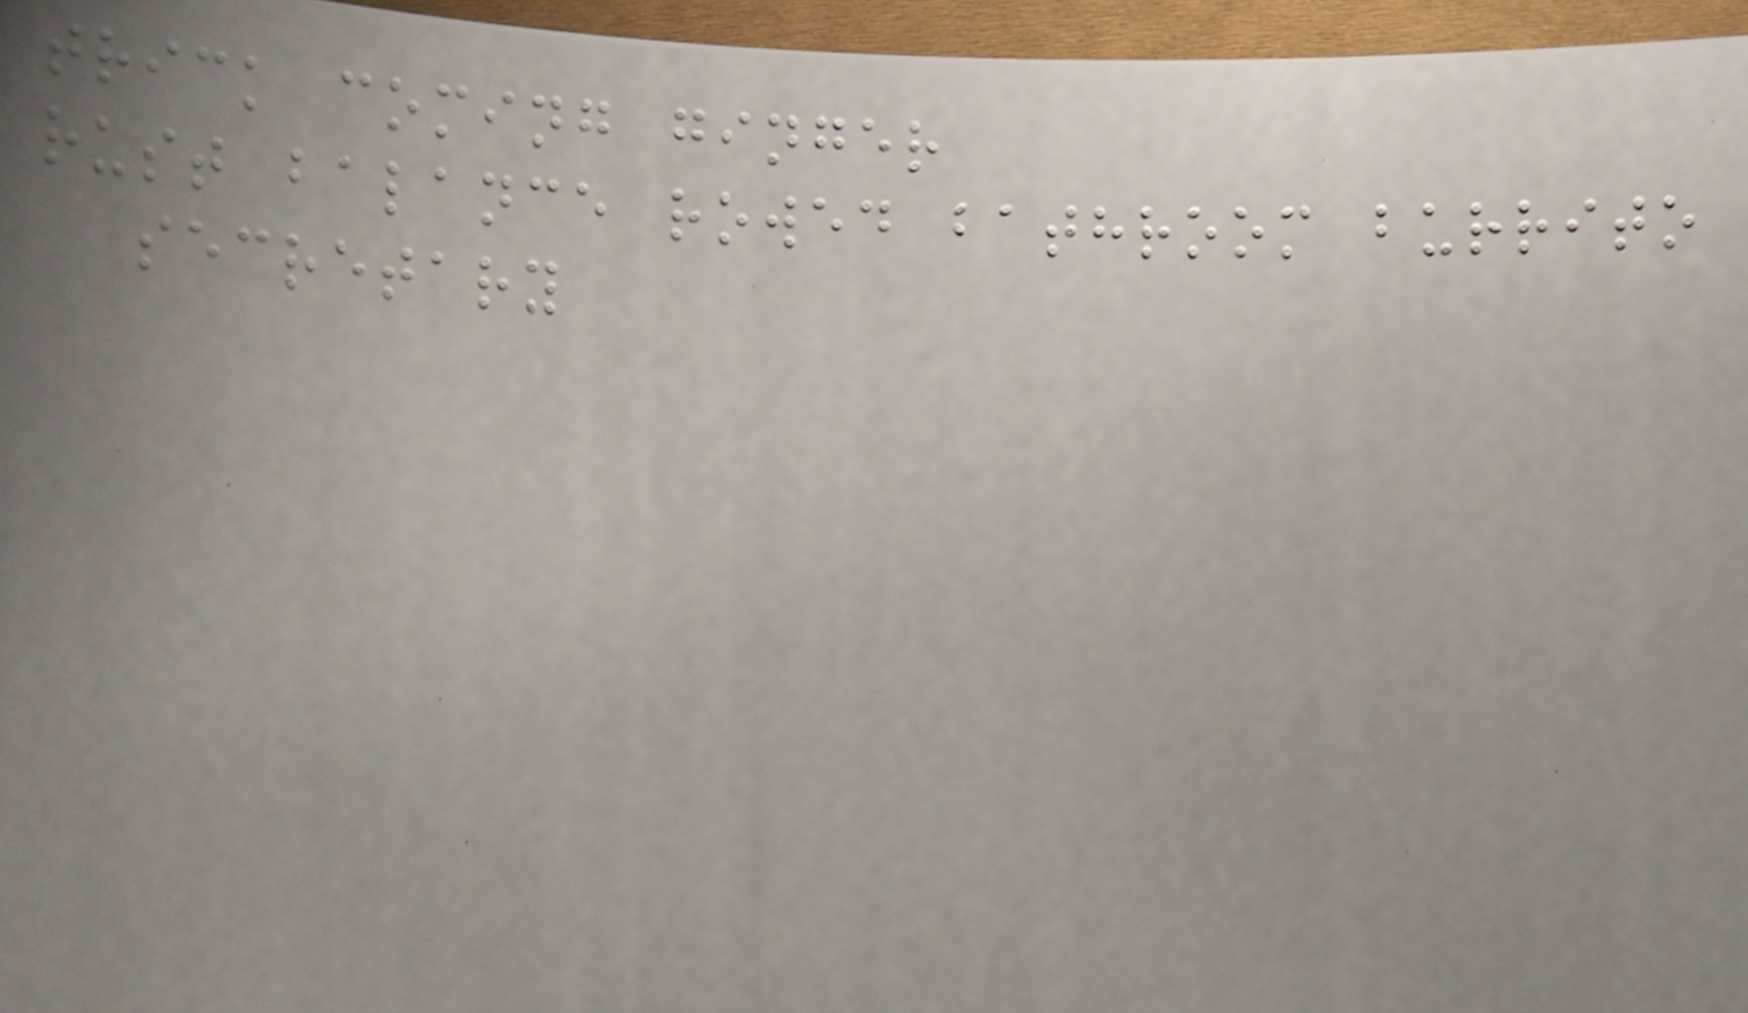trick coming ginger
rust balance rowed bathroom burrito
secretary
